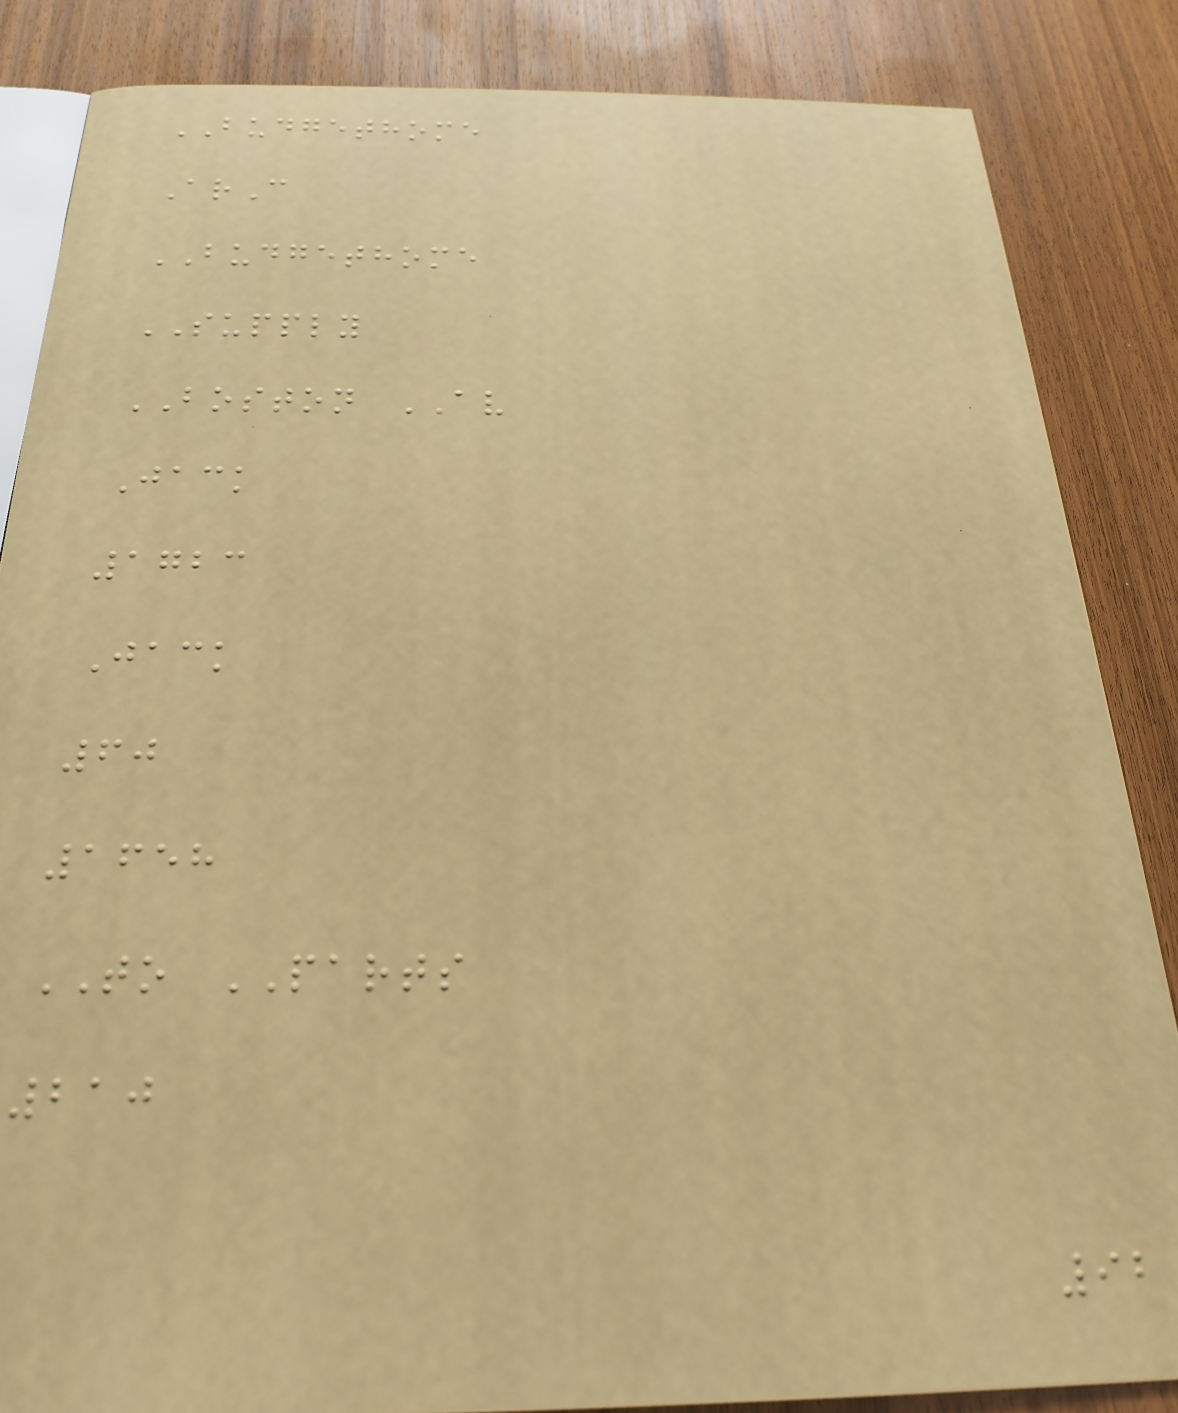BUDGETHOME
ArC
BUDGETHOME
SUPPLY
BOSTON AV
Jack
1723
Jack
60
1658
TO PARTS
210
92
